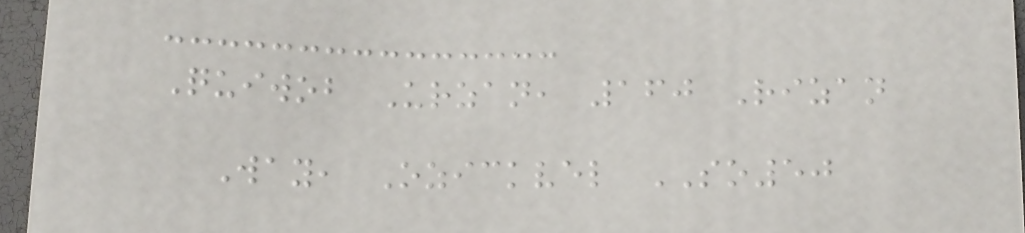Quiwob Urzan, 160 Rizan
Way, Ozickvel SO50
